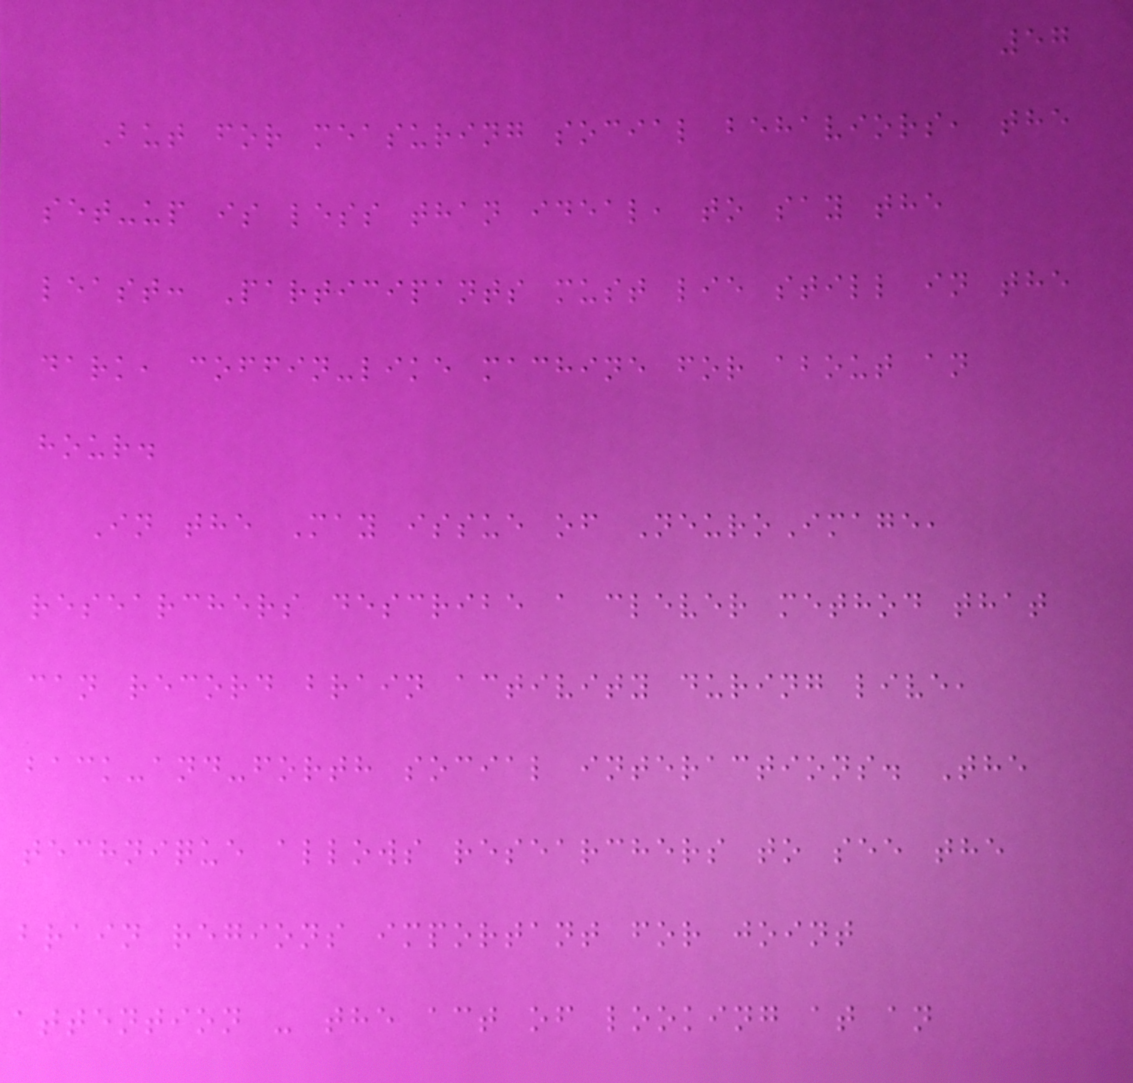57
But for measuring social behaviors, the
set-up is less than ideal, to say the
least: Participants must lie still in the
dark, coffin-like machine for about an
hour.
In the May issue of NeuroImage,
researchers describe a clever method that
can record brain activity during live,
back-and-forth social interactions. The
technique allows researchers to see the
brain regions important for joint
attention - the act of looking at an
